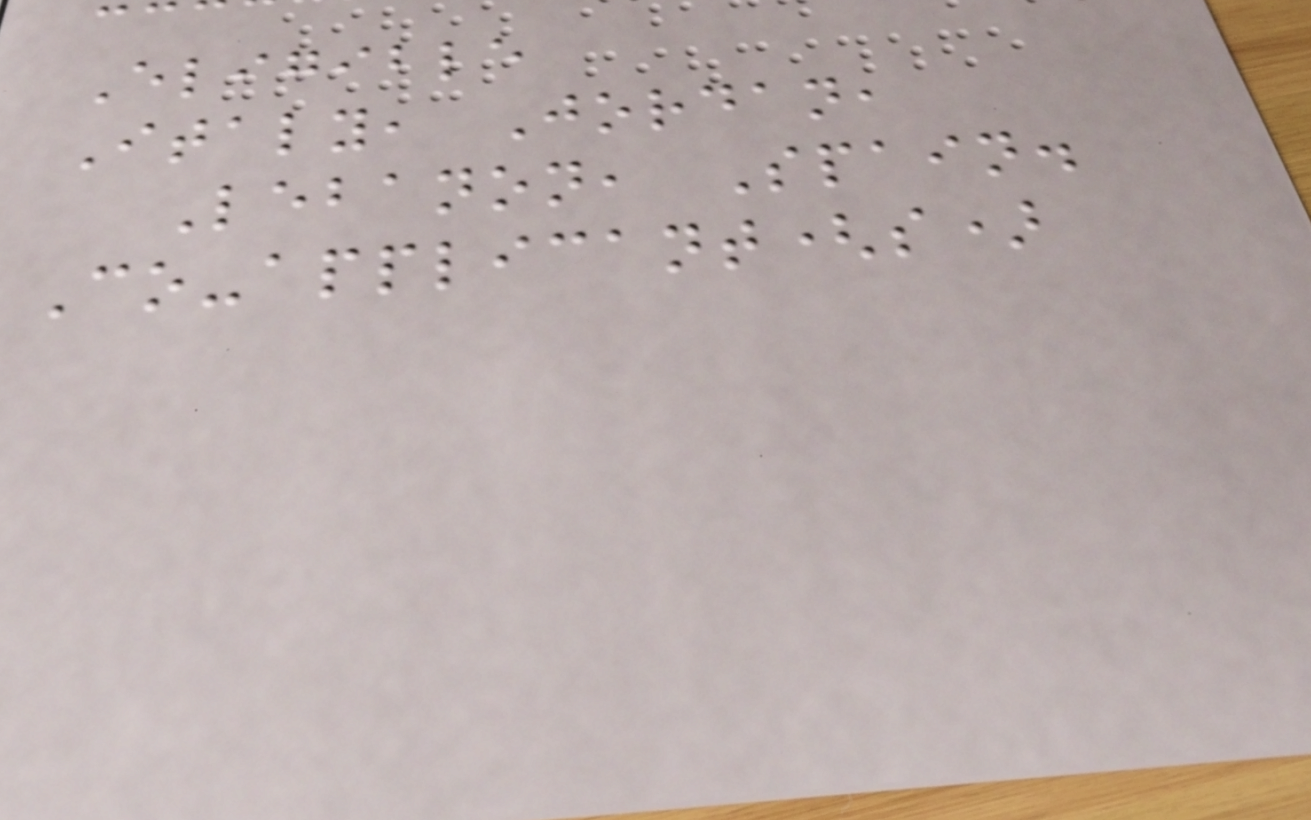Eligible
Italy, Jordan,
Lebanon, Spain.
Co-applicant(s)
